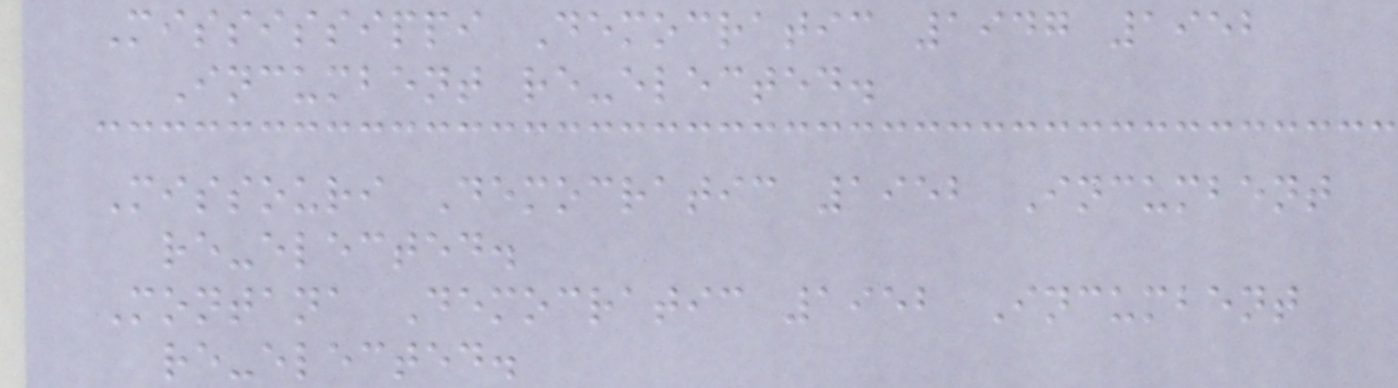Mississippi Democratic 1947 1952
Incumbent re-elected.
Missouri Democratic 1952 Incumbent
re-elected.
Montana Democratic 1952 Incumbent
re-elected.
